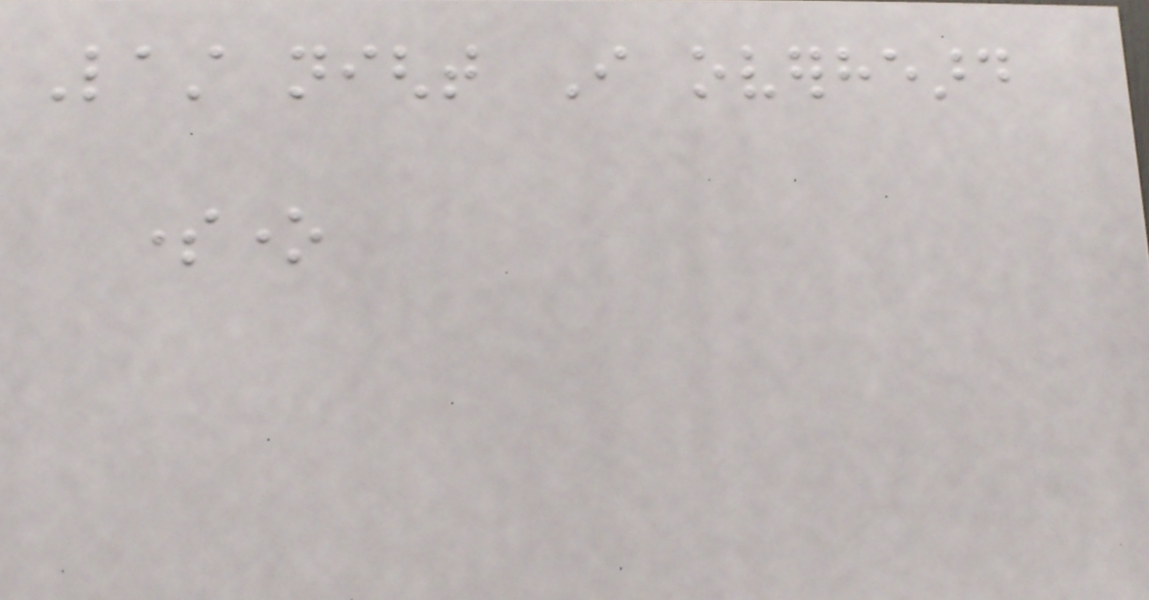Last night I overheard
someone
